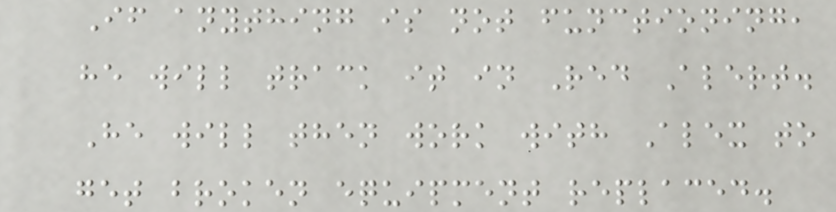If anything is not functioning,
he will track it in Red Alert.
He will then work with Alex to
get broken equipment replaced.
